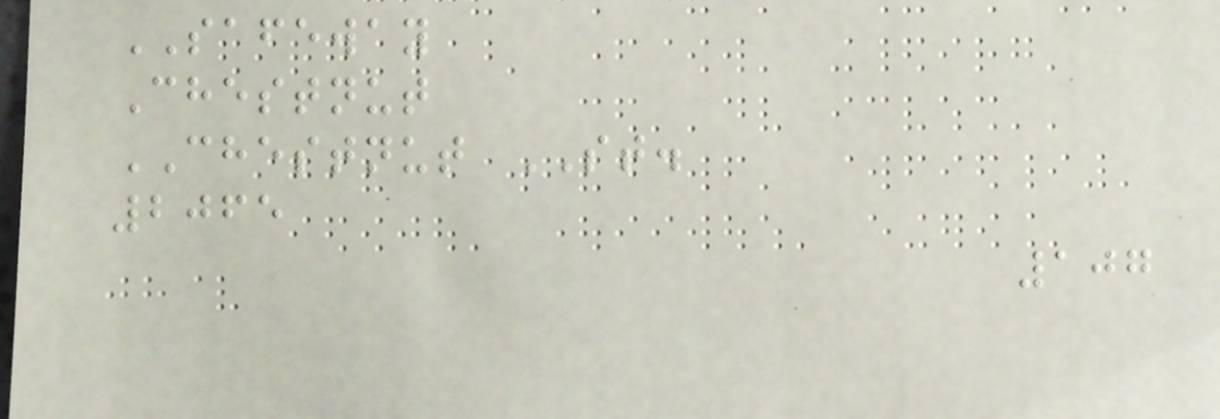SAFEWAY
Chestnut
CHESTNUT ST.
2065
107
